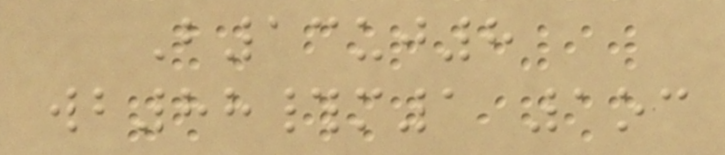B13uj8
wb88#m1 1oc
